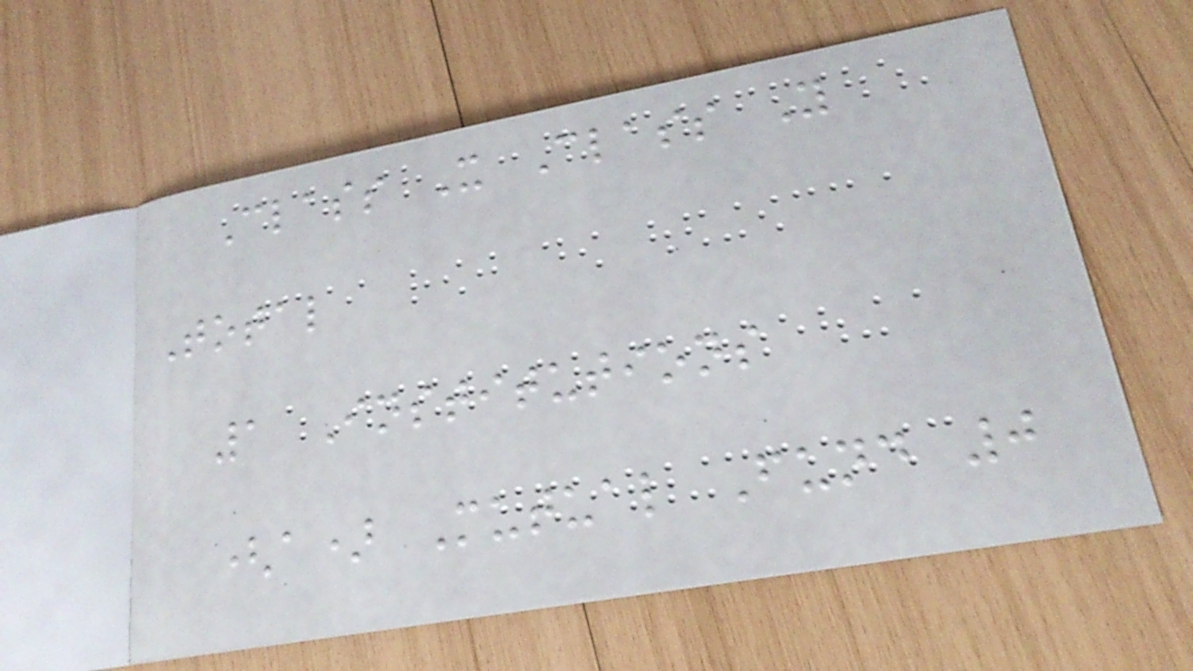Class X Class Y
Total
1 Institutions
(a) Mutual Fund 0
